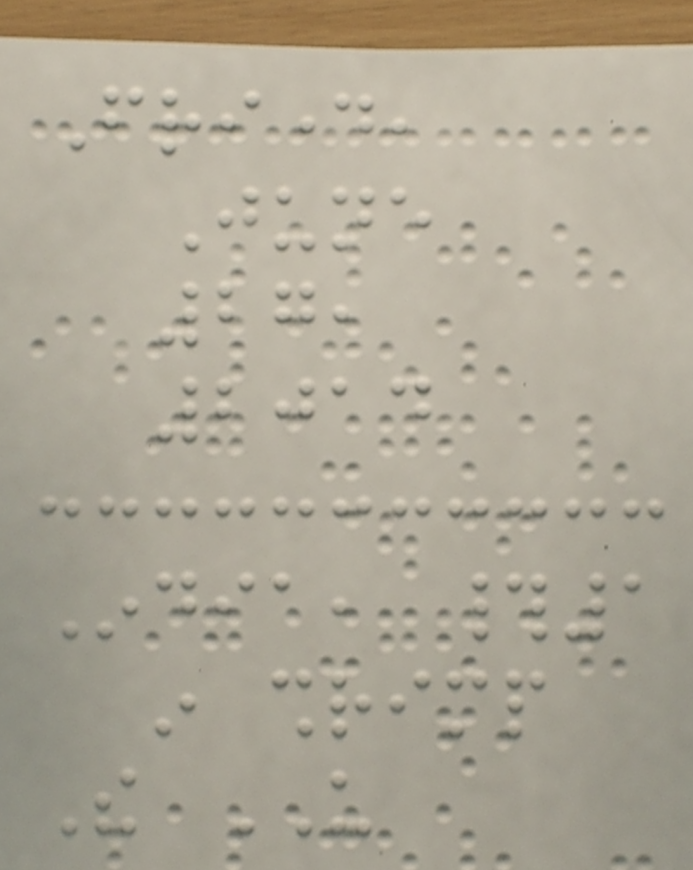Friday,
June
27,
2014
India, #1
in shrimp
The US
